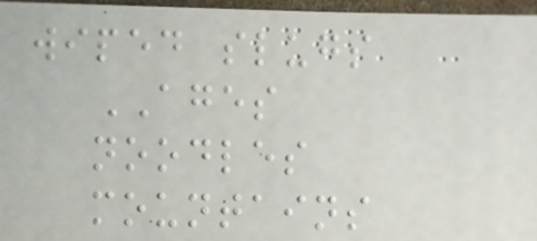wiped slugs
AGES
noodles
mountains
